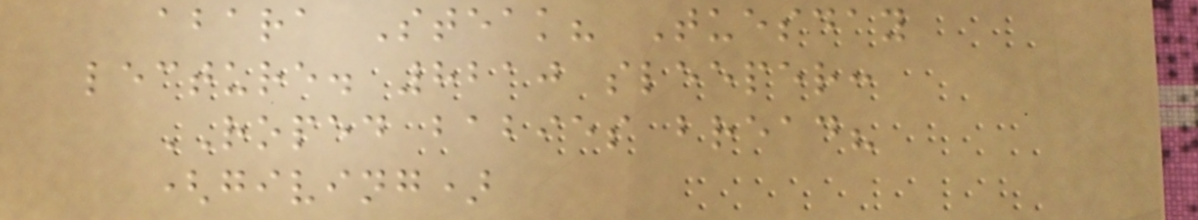abara Steak? Tuesday
lecture. 8210 sleeper:
ROPED babies bread?
(giving)
